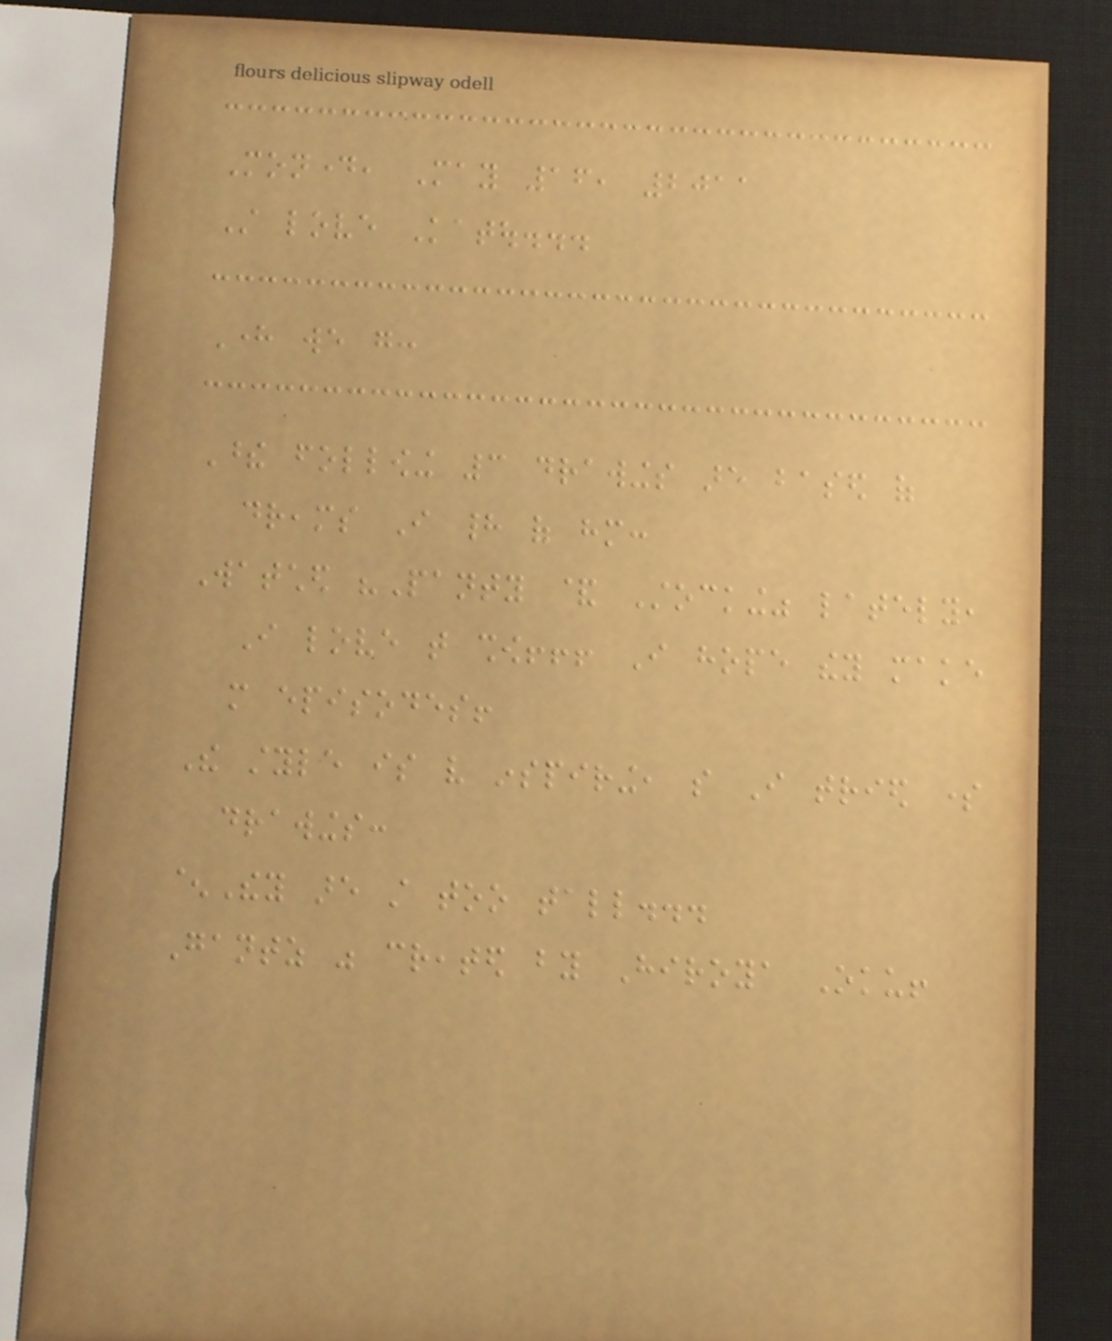Monday, May 16, 2011
Still love Katou...
Here we go:
These following 3 drawings are based of
dreams I had of him:
Watched "Panty & Stocking" lately,
I love that show!!! I hope they make
more episodes!
The style is very inspiring, so I tried some
drawings:
^They are still too tall...
Gantz was created by Hiroya Oku!
